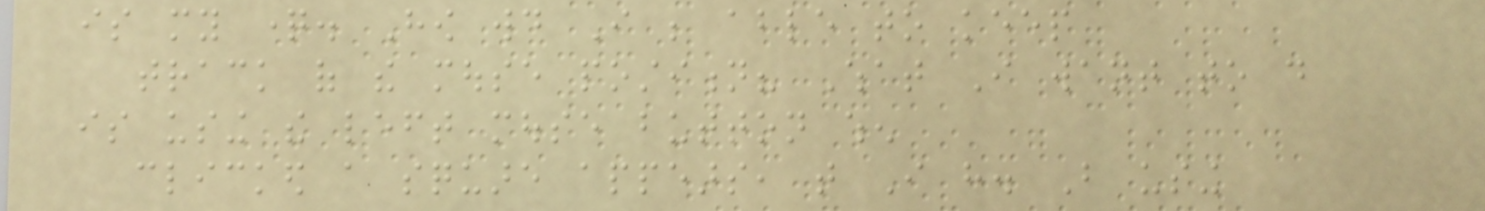is my question. How would I be able to keep
track of the mouse postition? What I want to do
is using the left mouse button when
clicked a square appears, that I have. But using
